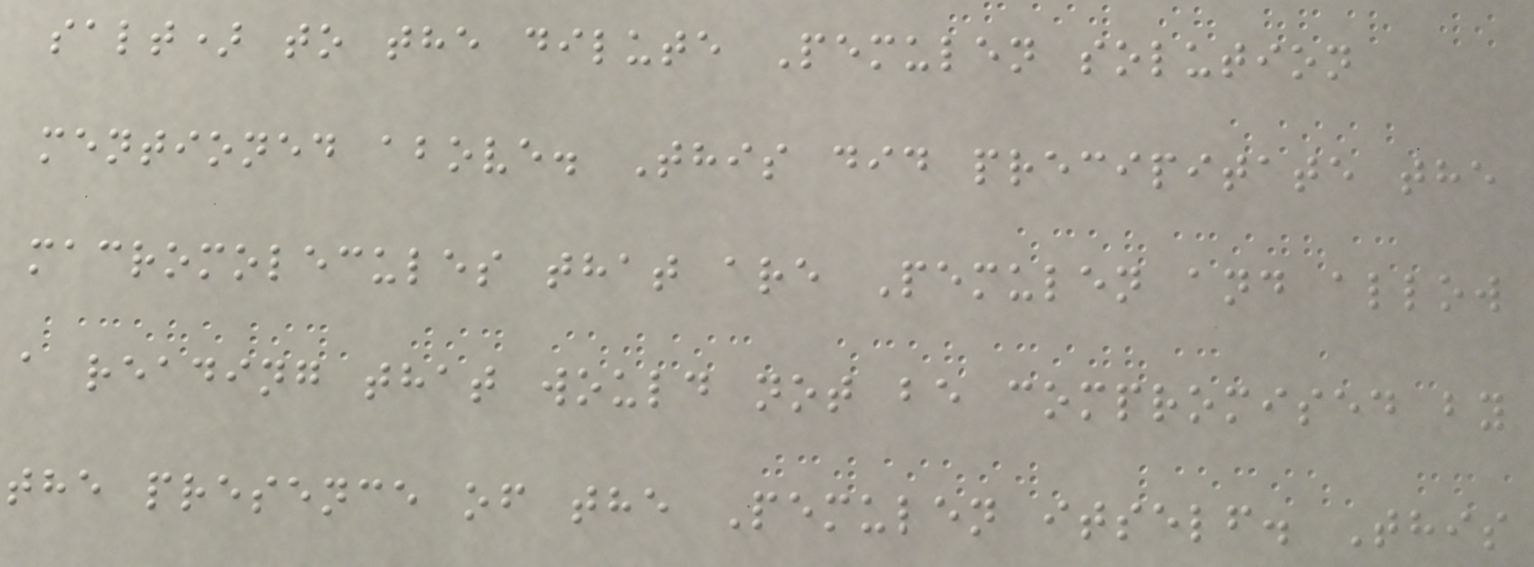salt) to the dilute Pemulen solution
mentioned above. This did precipitate the
macromolecules that are Pemulen and allow
a reading that would not be compromised by
the presence of the Pemulen itself. This
